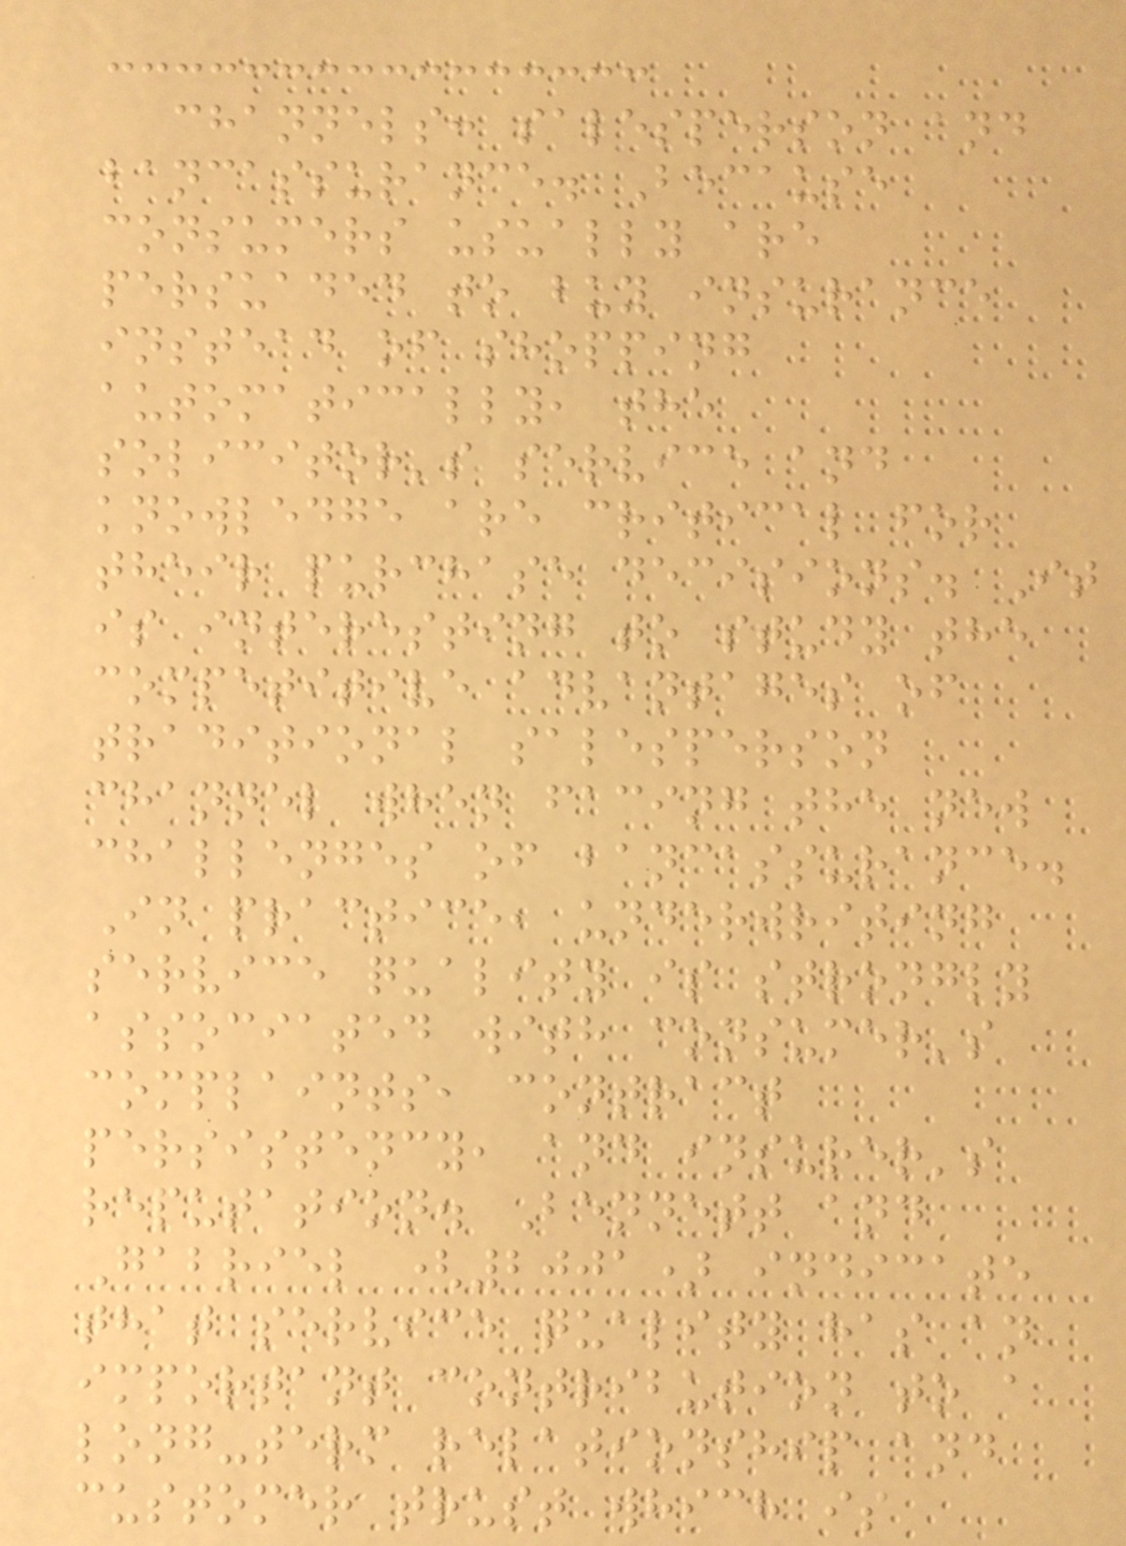channels: salesperson and
bancassurance. Because
consumers usually are
persuaded to buy insurance
instead of shopping
automatically, the
solicitor's service and
knowledge are critical for
their purchase decisions. It
is interesting to study the
competitive advantages of
traditional salesperson
channel when facing the new
challenges of bancassurance.
In practice, underwriting
service quality is strongly
associated with consumer's
complaints, contract
persistency, and insurer's
reputation. Bennett and
Gabriel (2001) indicate
that service quality has an
important contribution to a
long-term relationship and
customer trust which is
